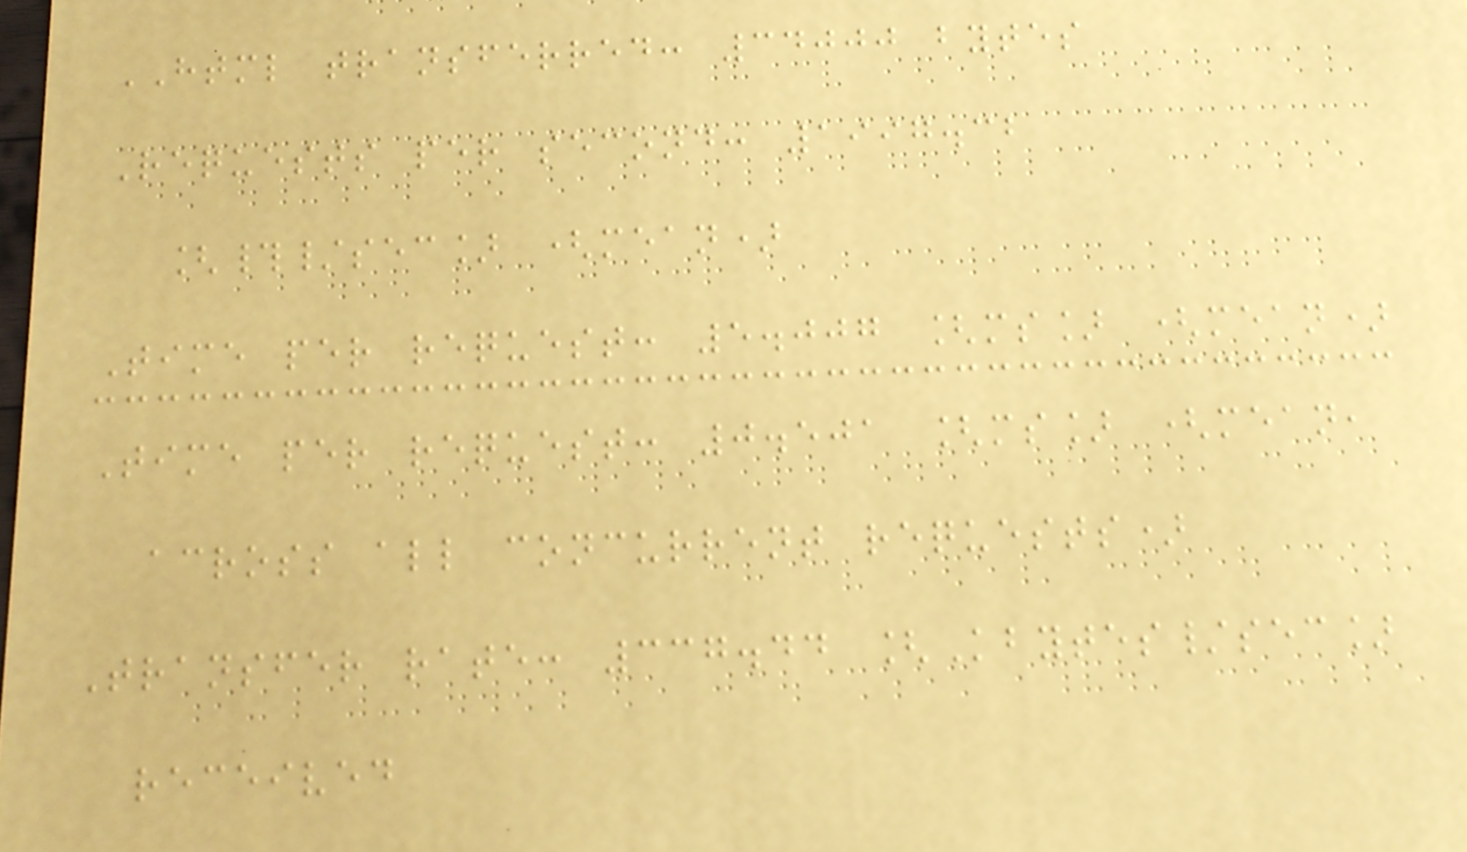HTML transferred: 34000 bytes
Requests per second: 1997.32
[#/sec] (mean)
Time per request: 5.007 [ms] (mean)
Time per request: 0.501 [ms] (mean,
across all concurrent requests)
Transfer rate: 337.44 [Kbytes/sec]
received
